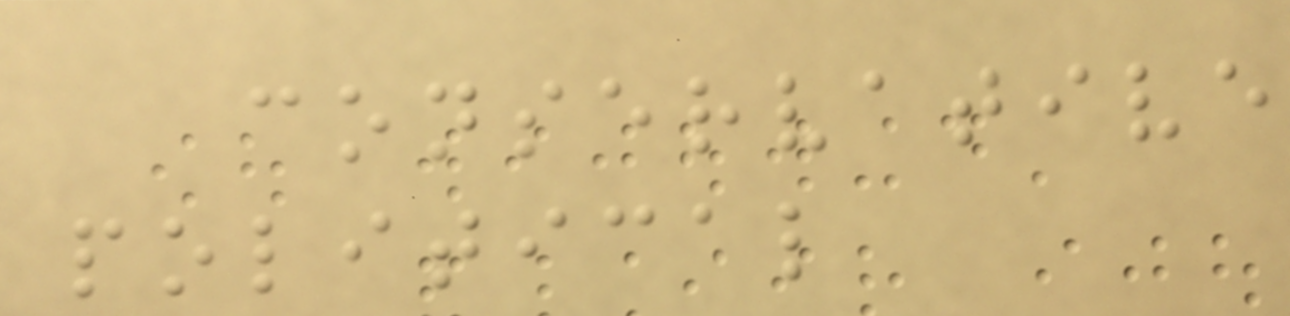conservative
political
